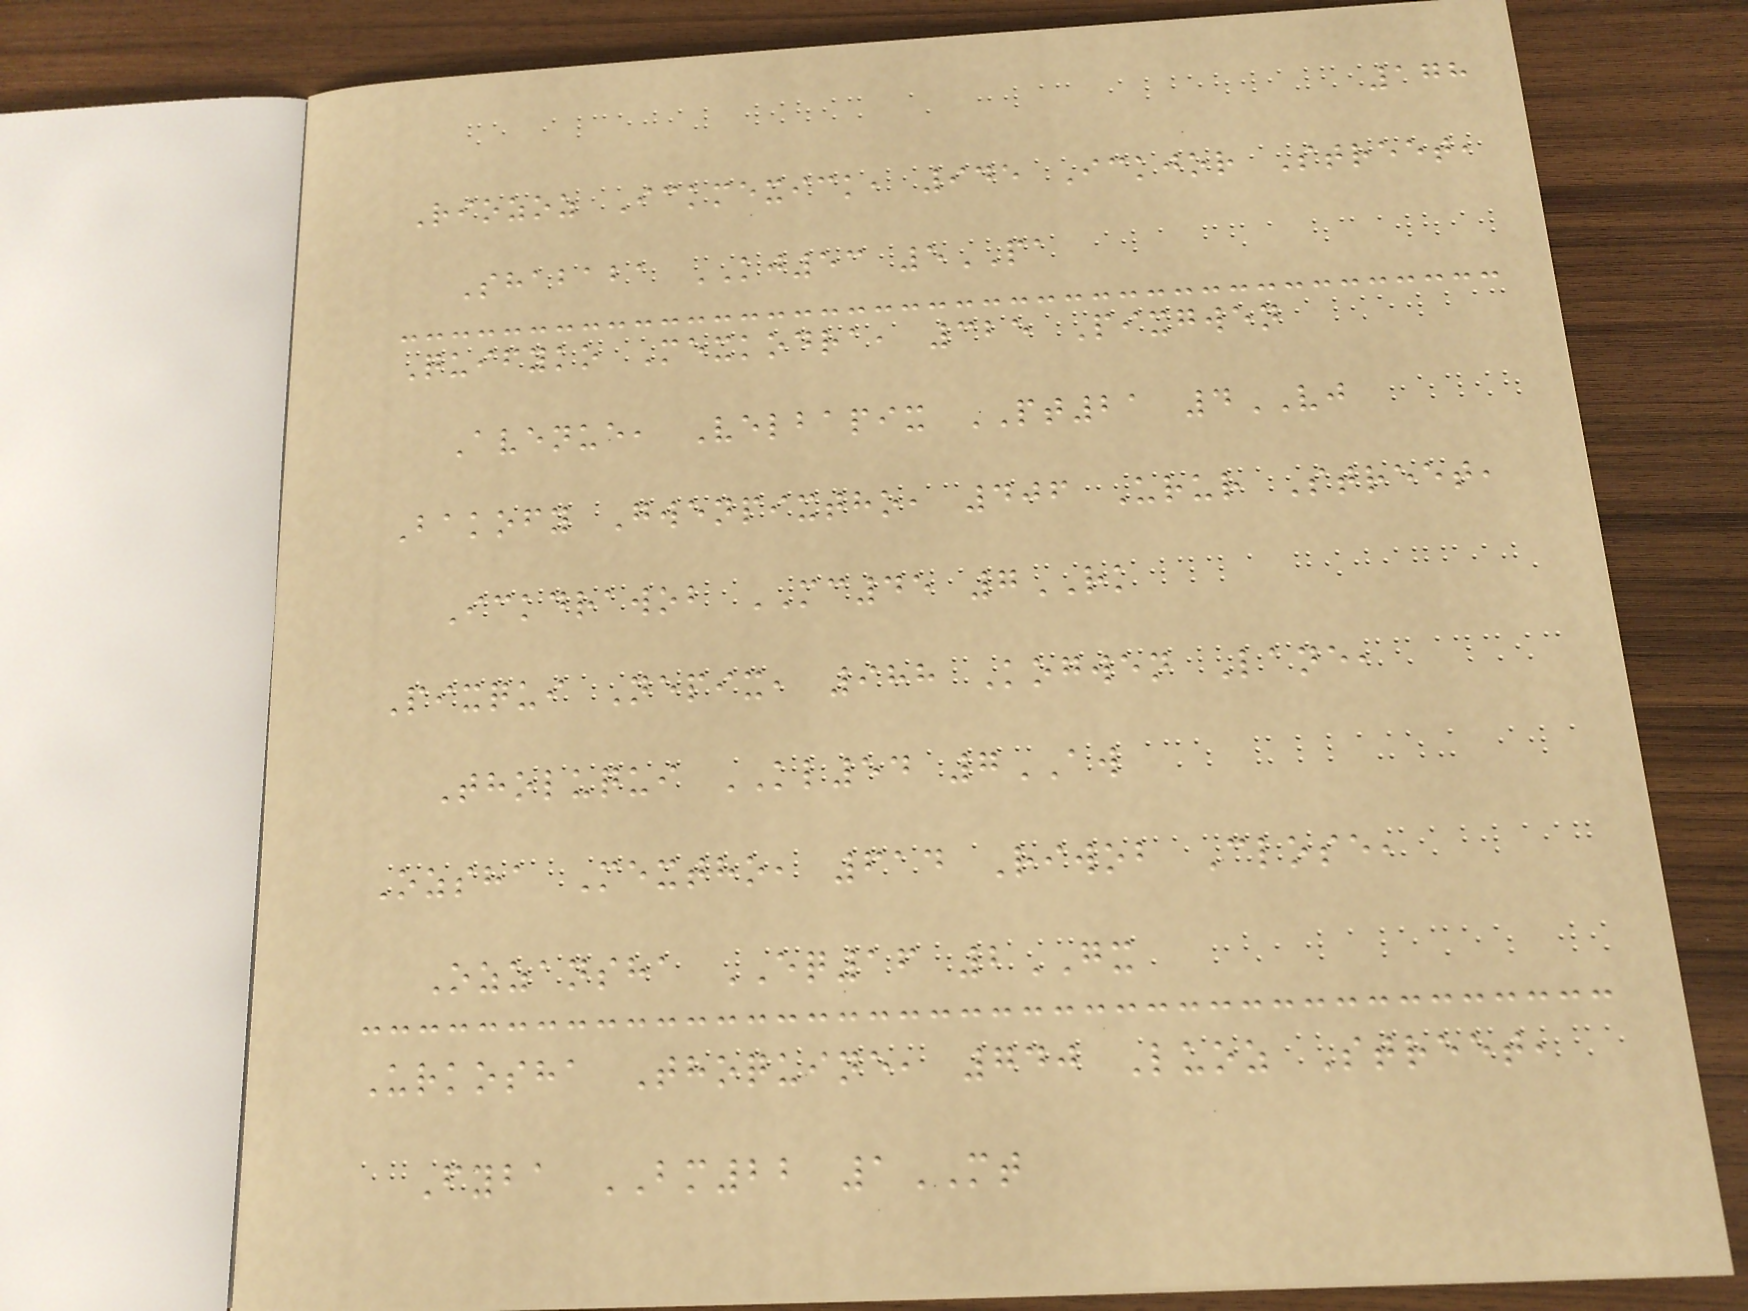178
Riozoz Ickmexick, 945 Ickjor Street,
Shababa KJ53 5PA
Quifyko Mexkodra, 325 Pixgwen
Avenue, Velbapix PT21 4VJ
Bakofy Gwenpixtho, 406 Urur Street,
Ickdrawob MC45 7RK
Pixqui Nepix, 988 Kogwen Lane,
Tholuqui KL54 7AW
Ozsha Mextho, 614 Riwob Close,
Ozzansha EQ16 2GX
Urkosha Thoquine, 740 Luoz Street,
Fyba BM22 1MT
